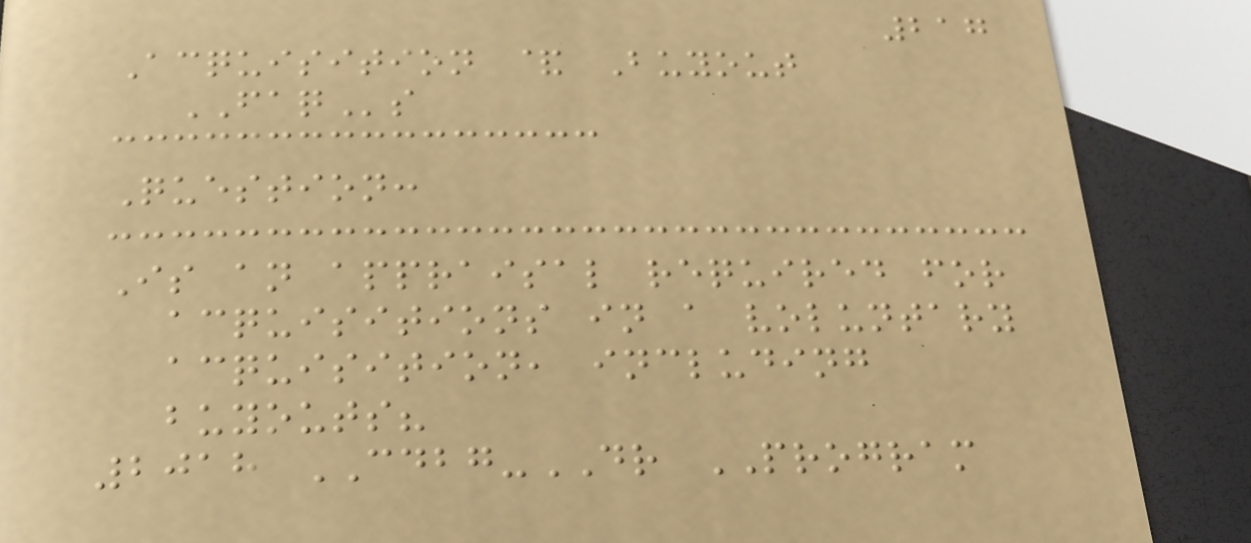217
Acquisition & Buyout
FAQs
Question:
Is an appraisal required for
acquisitions in a voluntary
acquisition, including
buyouts?
2018 CDBG-DR PROGRAM
